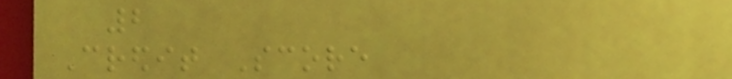2
Credit Score
